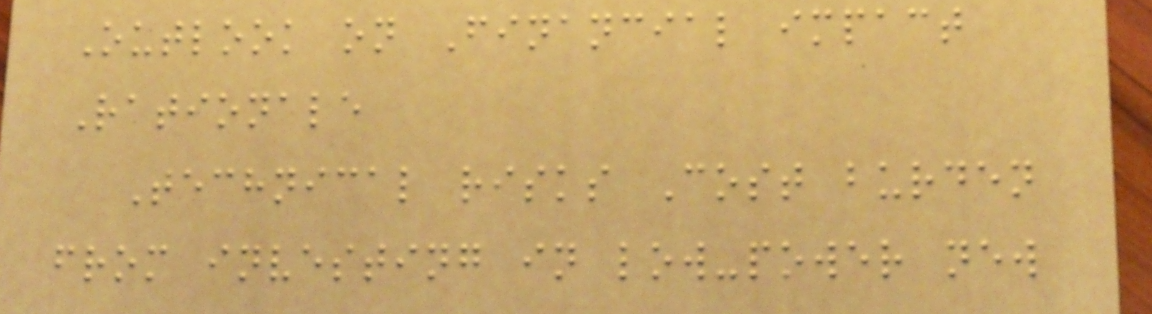Outlook on Financial impact
Rationale
Technical risks Cost burden
from investing in low-power new
